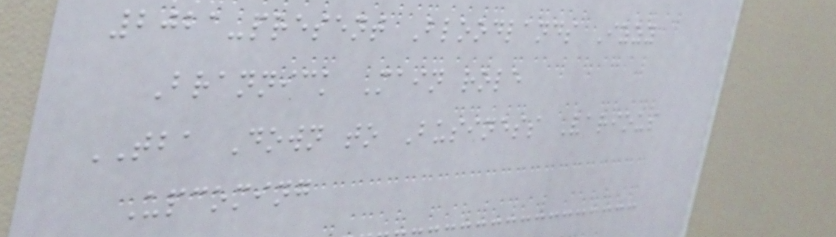2021-present Bloodlands Izzy
Brannick Main role
TBA Down to Business Various
Upcoming
